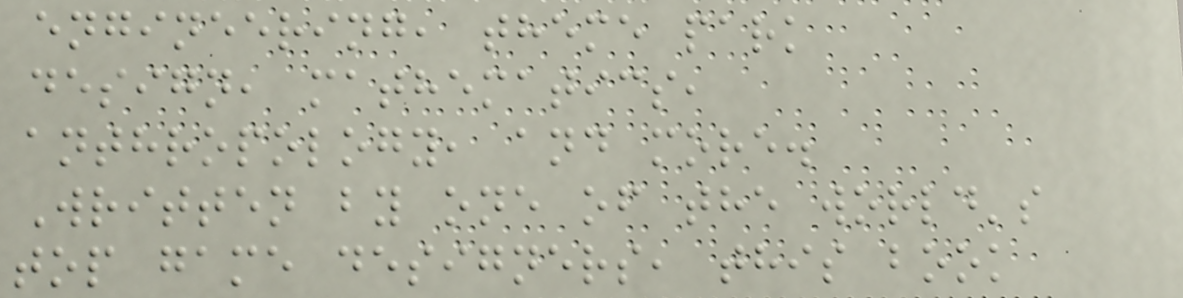engineering, theme park
design, mathematics,
anthropology, and more.
Written by one of the world's
top game designers, this book
